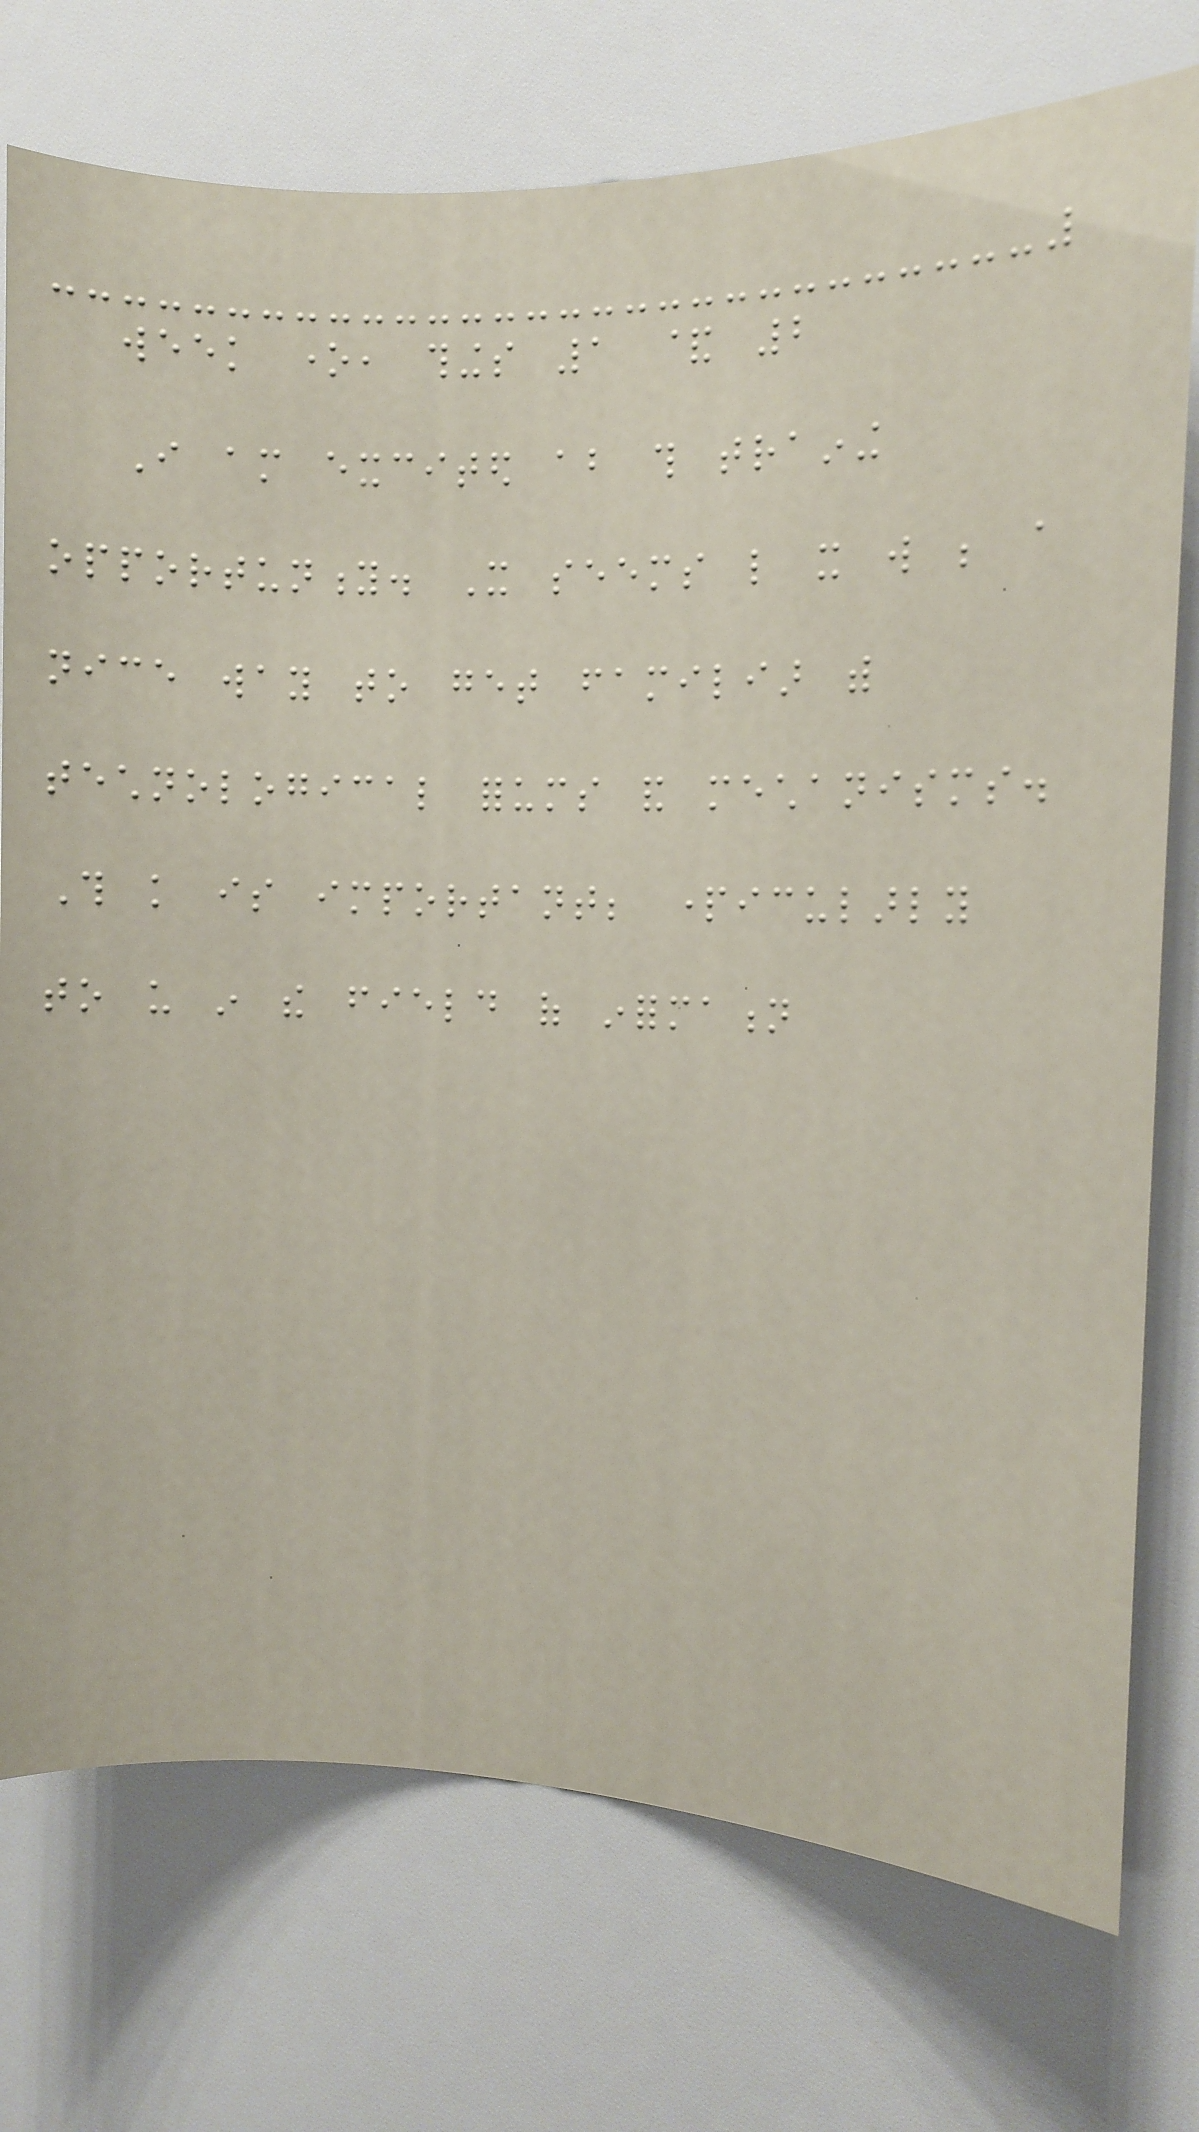week one, things 1 & 2
I am excited about this training
opportunity. It seems like it will be a
nice way to get familiar with
technological forums and mechanisms.
This knowledge is important; particularly
to us in the field of information
